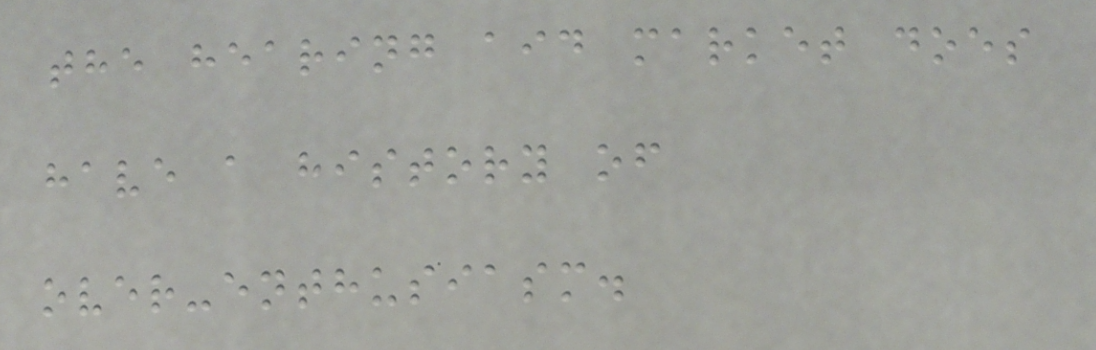the hearing aid market does
have a history of
over-enthusiasm.
